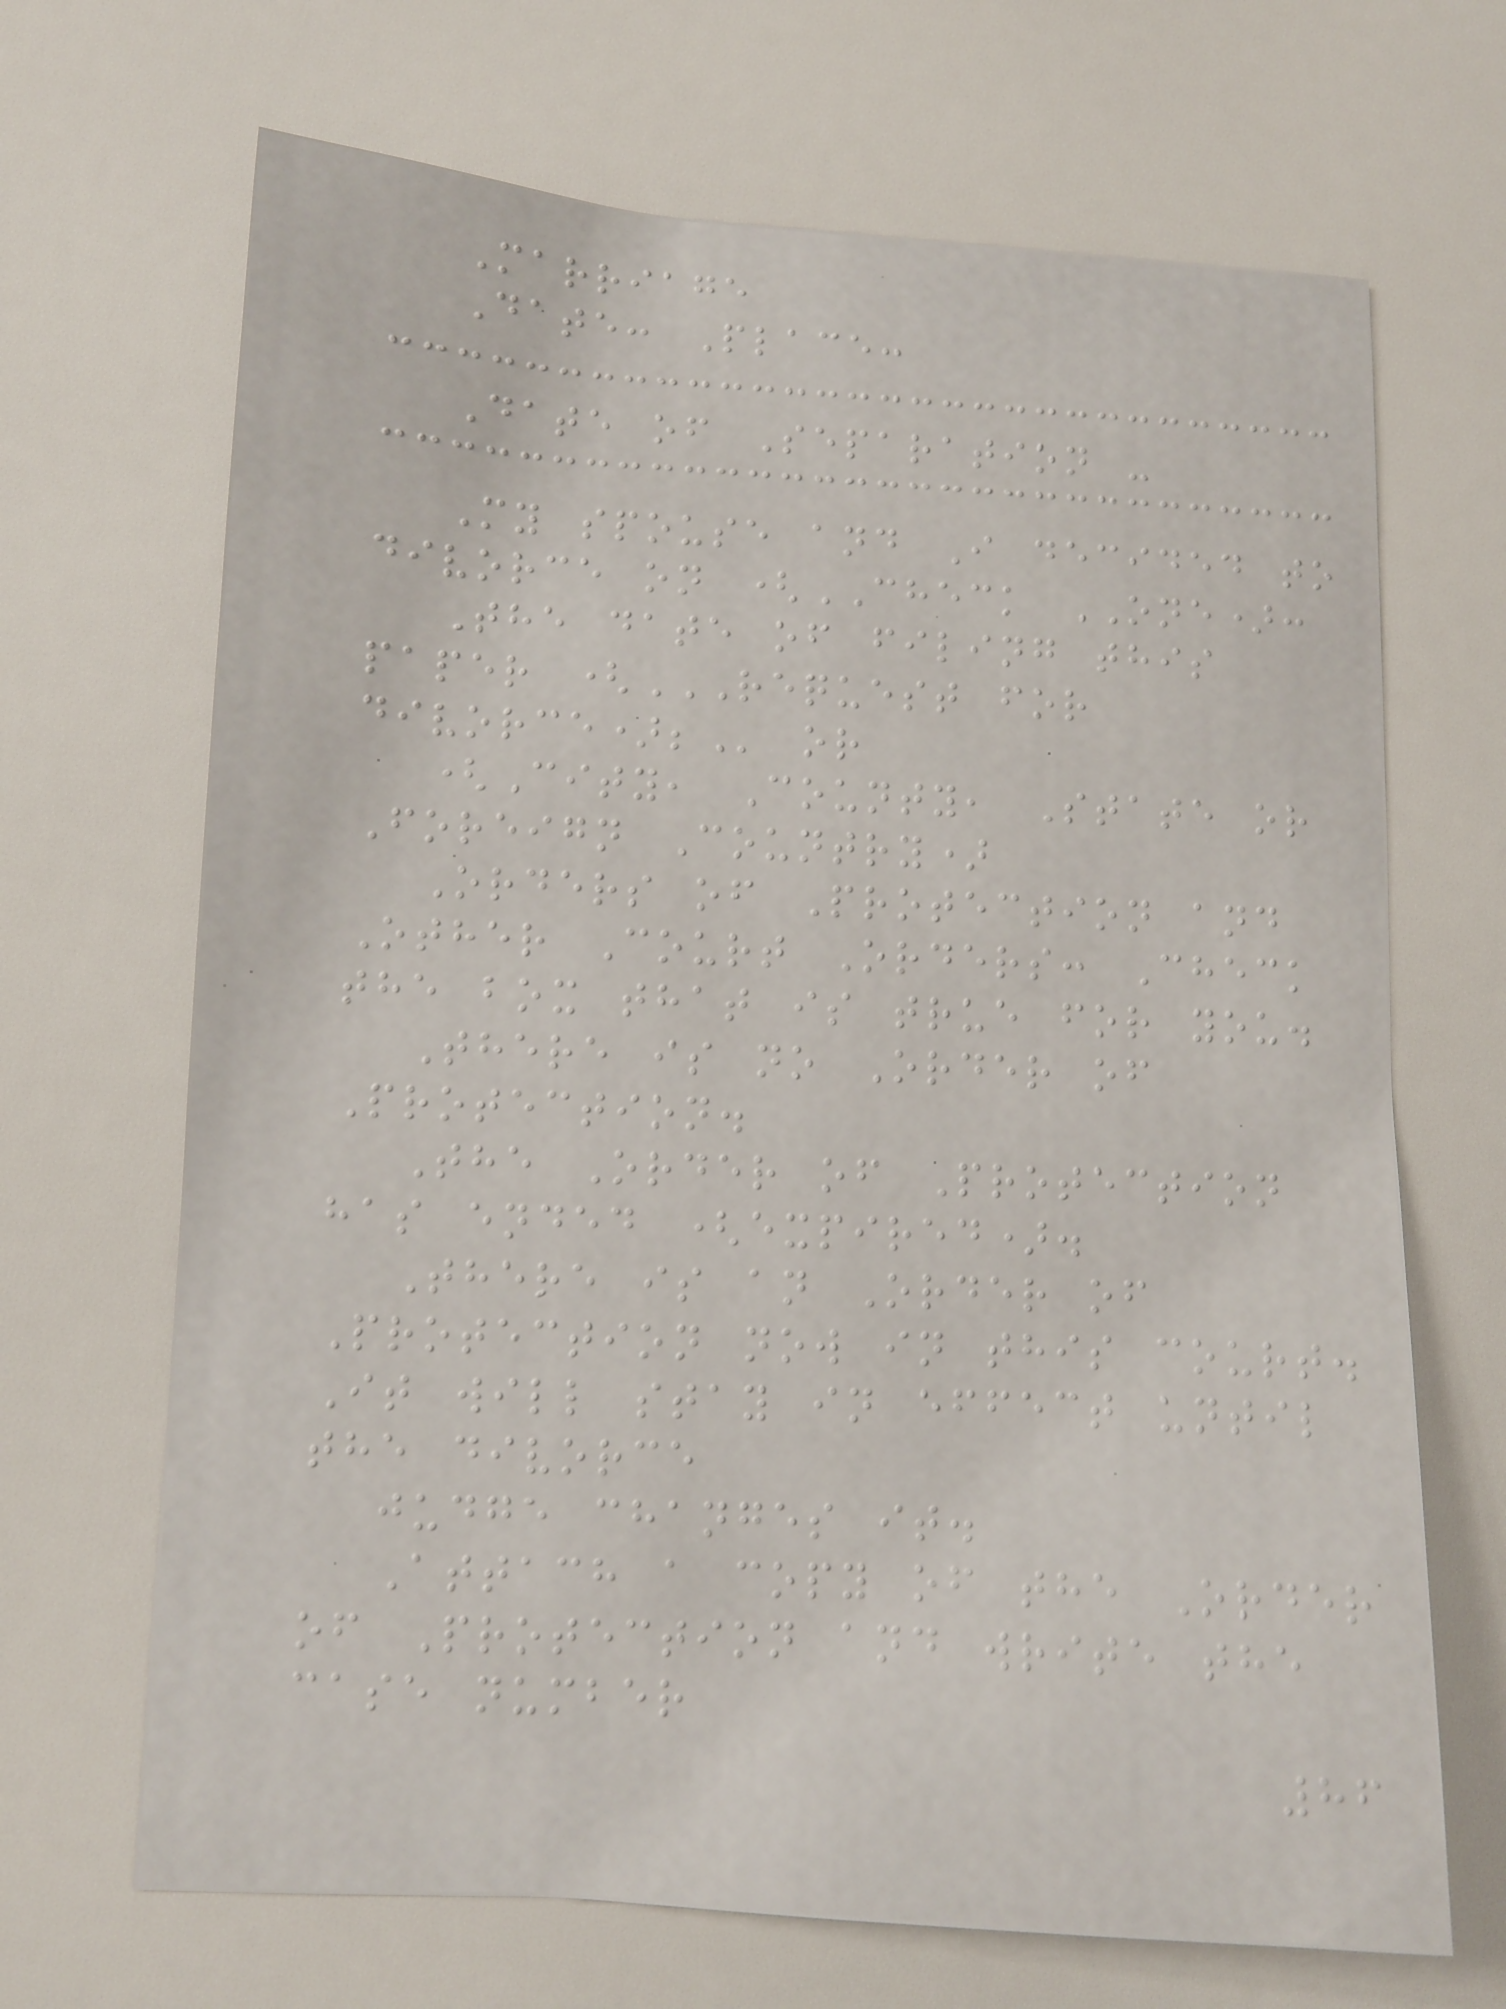Marriage
Date: Place:
Date of Separation -
My spouse and I decided to
divorce on (CHECK ONE):
The date of filing this
paper (REQUEST FOR
DIVORCE); or
(City, County, State or
Foreign Country)
Orders of Protection and
Other Court Orders: Check
the box that is true for you.
There is no Order of
Protection.
The Order of Protection
has ended (expired).
There is an Order of
Protection now in this court.
It will stay in effect until
the divorce
judge changes it.
Attach a copy of the Order
of Protection and write the
case number
86
